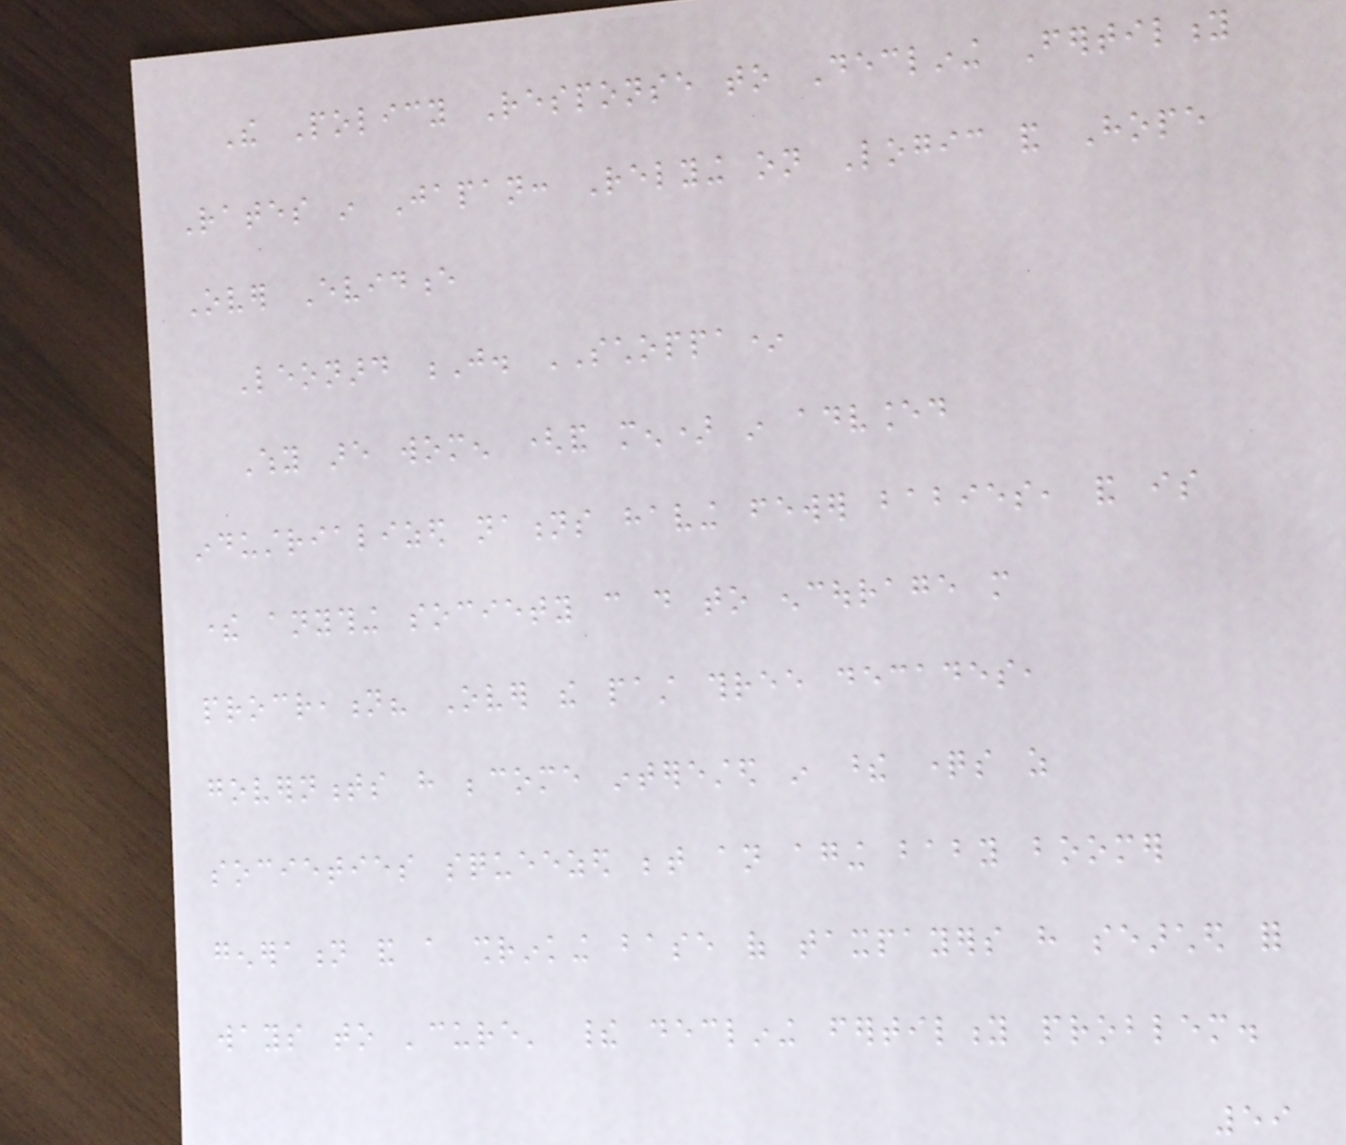The Policy Response to Declining Fertility
Rates in Japan: Relying on Logic and Hope
Over Evidence
Leonard J. SCHOPPA*
Why are women (and men) in advanced
industrialized nations having fewer babies, and is
there anything society can do to encourage more
procreation? Over the past three decades,
governments have become interested in these questions as
societies squeezed between an aging baby boomer
generation and a shrinking base of taxpayers have searched for
ways to 'cure' their declining fertility problem.
59
